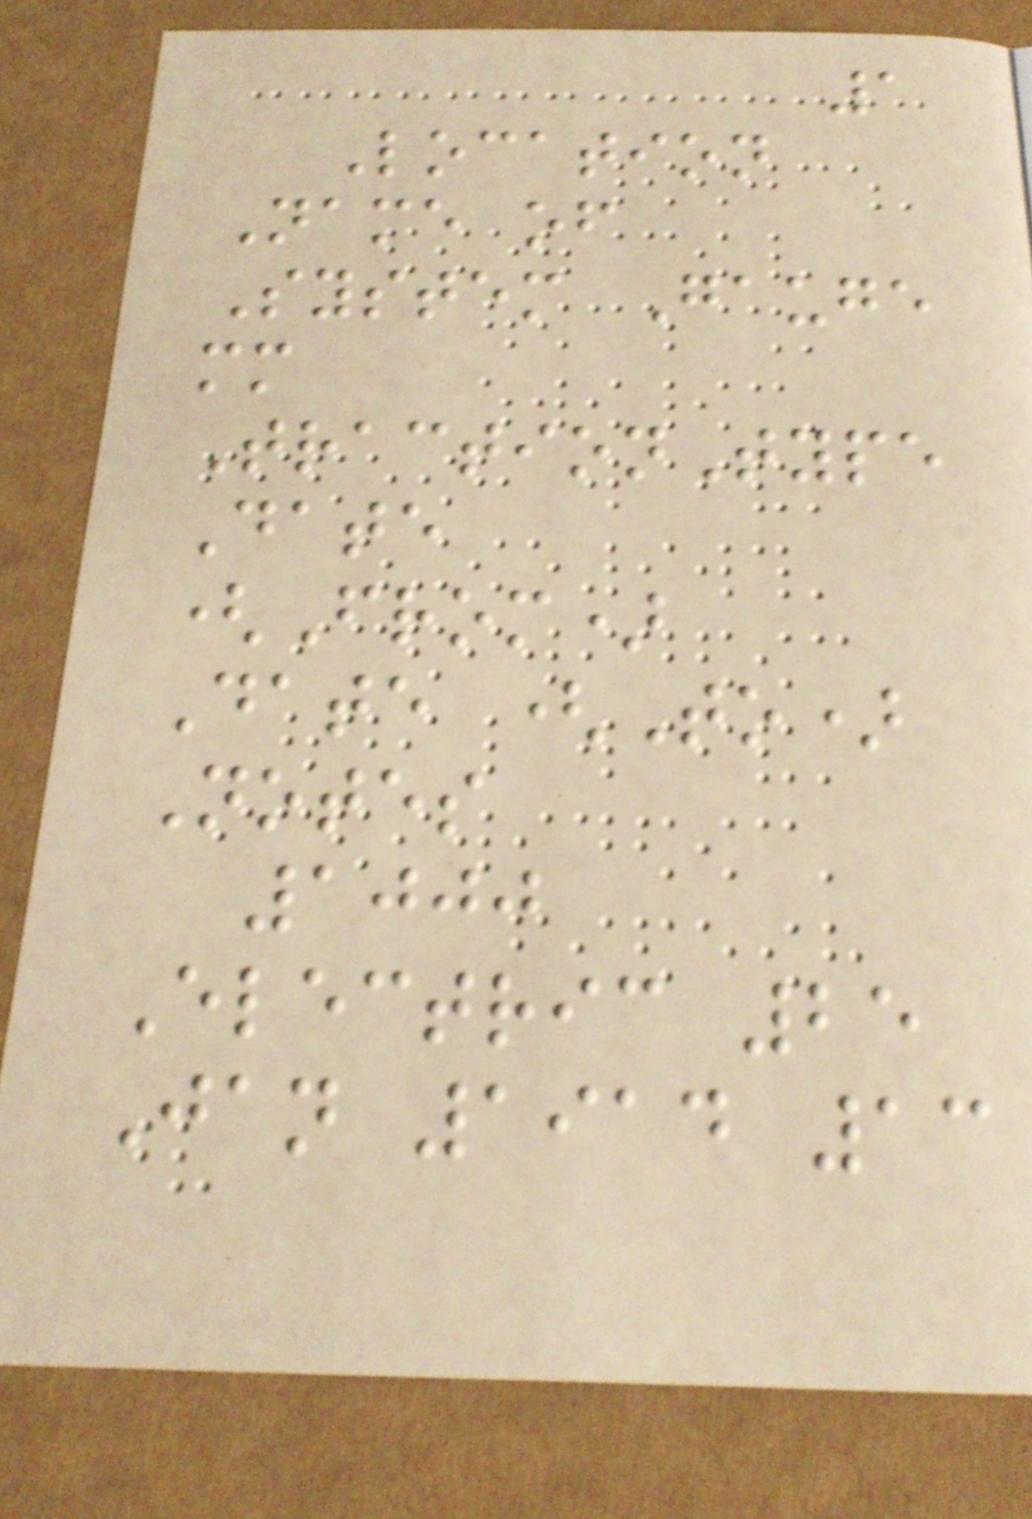1
Location
Name of
System Gauge
mm
TractionType
Date
(From)
Date (To)
Notes
1000
Electric 25
Jan 1914 13
